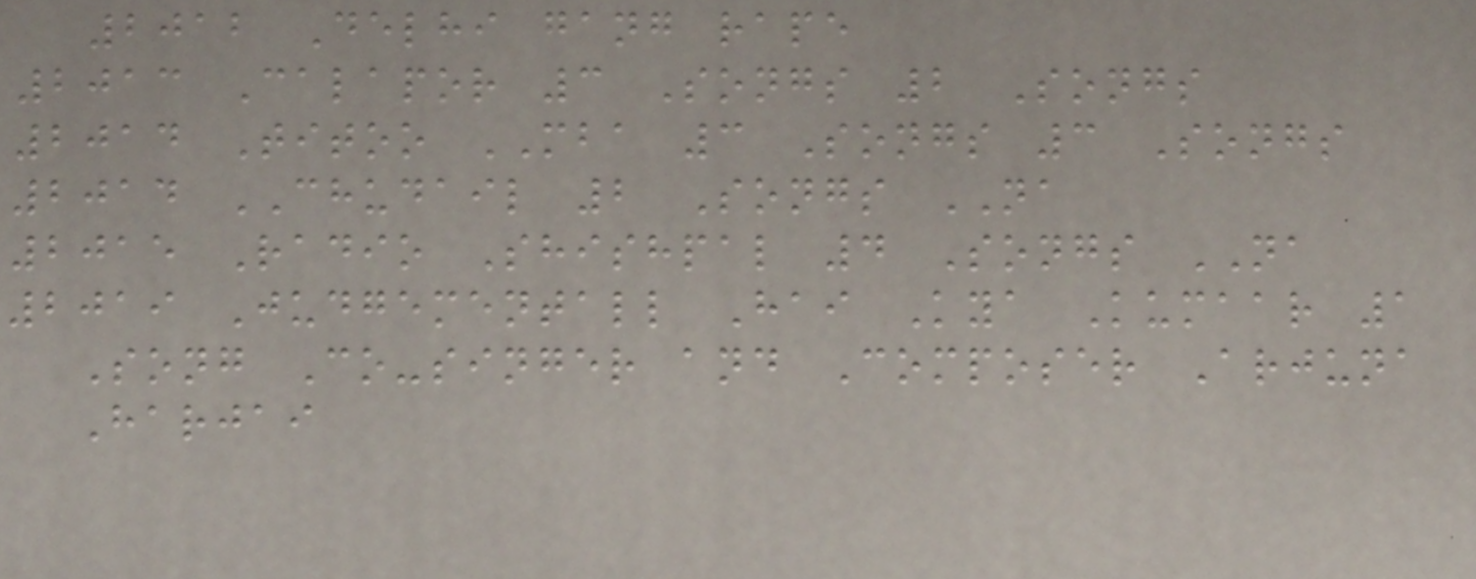2012 Delhi gang rape
2013 Calapor 3 Songs 2 Songs
2014 Titoo MBA 3 Songs 3 Songs
2014 CHUDAIL 2 Songs NA
2015 Radio Shishpal 4 Songs NA
2019 Judgementall Hai Kya Kumaar 1
Song Co-singer and Composer Arjuna
Harjai
